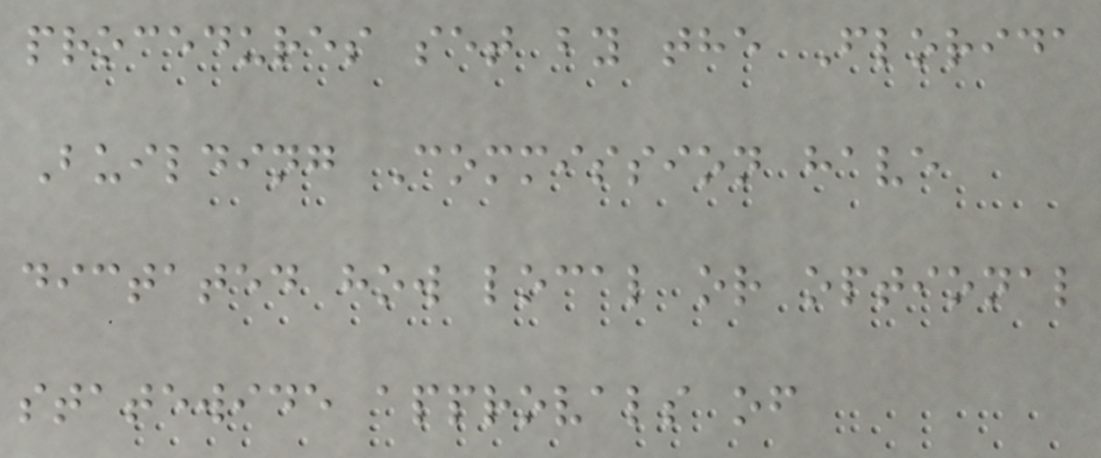procedures set by the Florida
Building Commission have
dictated how local or optional
statewide approvals of
